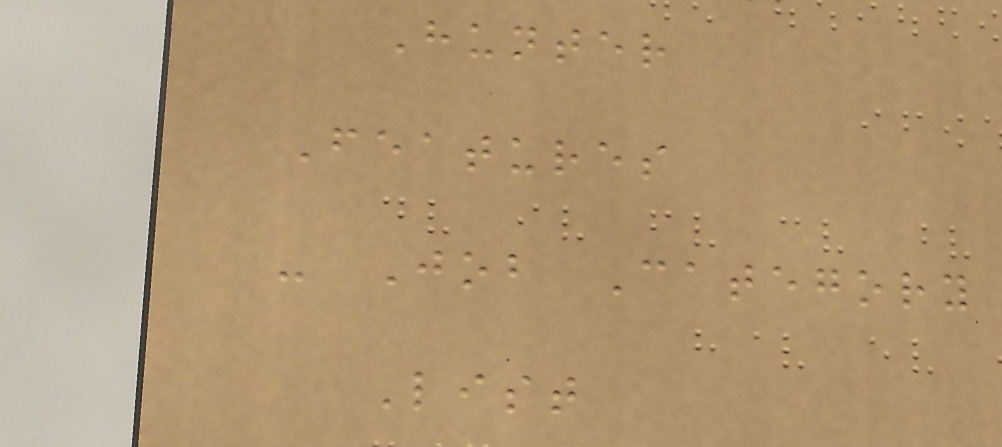Hunter
Features
- Job Category
List
